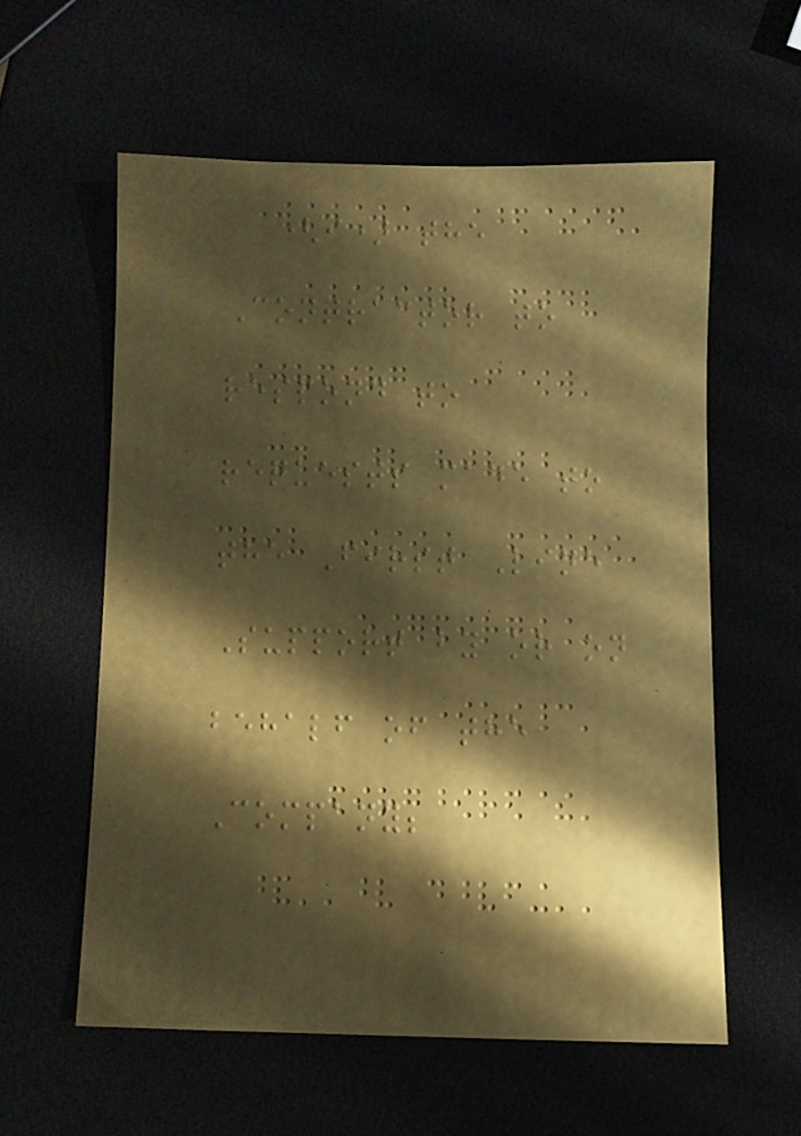(i) the
Contractor to
respond to
requests made to
the First Line
Support by or on
behalf of the
Company;
